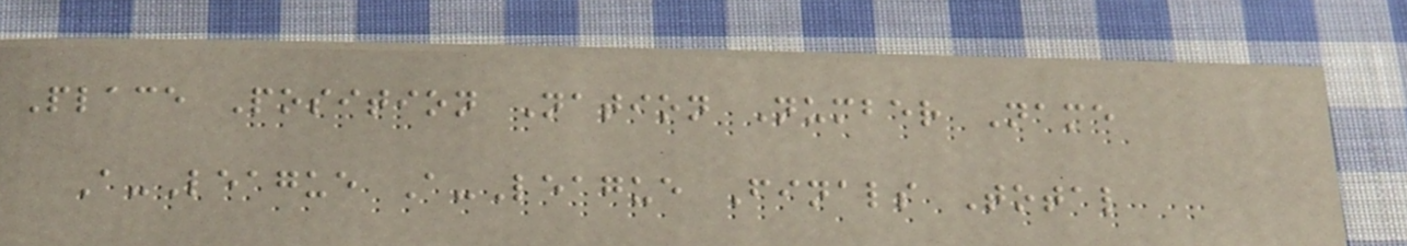Place Position Nation Number Name
A-League A-League Finals Total
